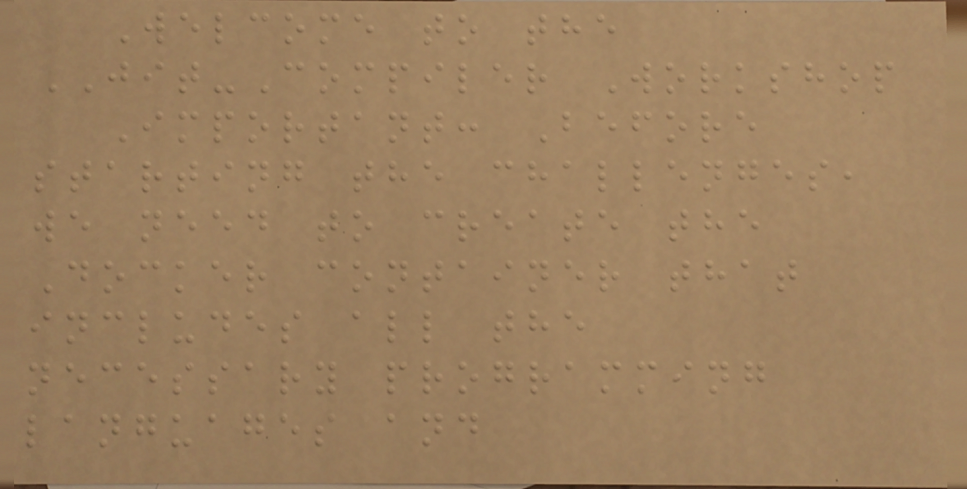Welcome to the
JIT-Compiler Workshop
Important: Before
starting the challenges,
we need to create the
Docker container that
includes all the
necessary programming
languages and
